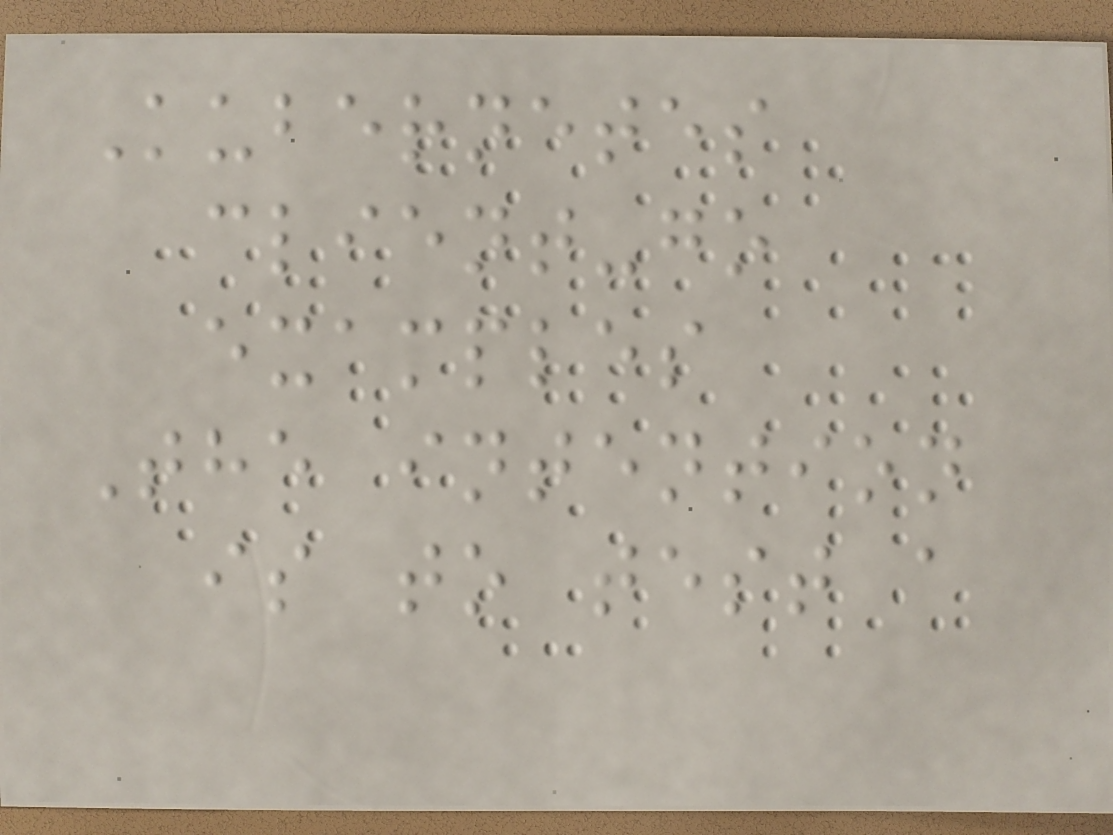Kubernetes
client-go
examples
The intention
is to test a
